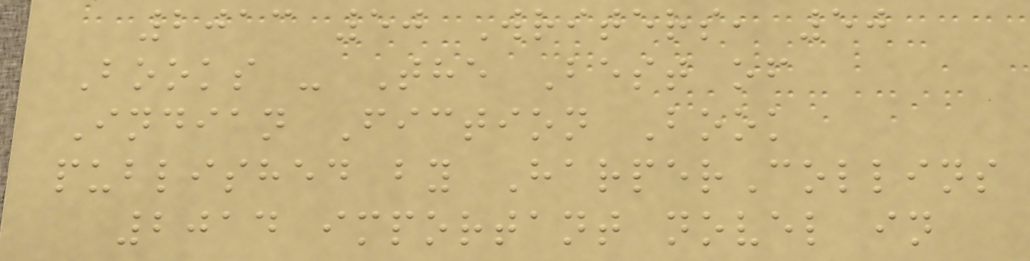2013 50 Writers, 50
Books - The Best of
Indian Fiction Book
published by HarperCollins
2014 important novel in
